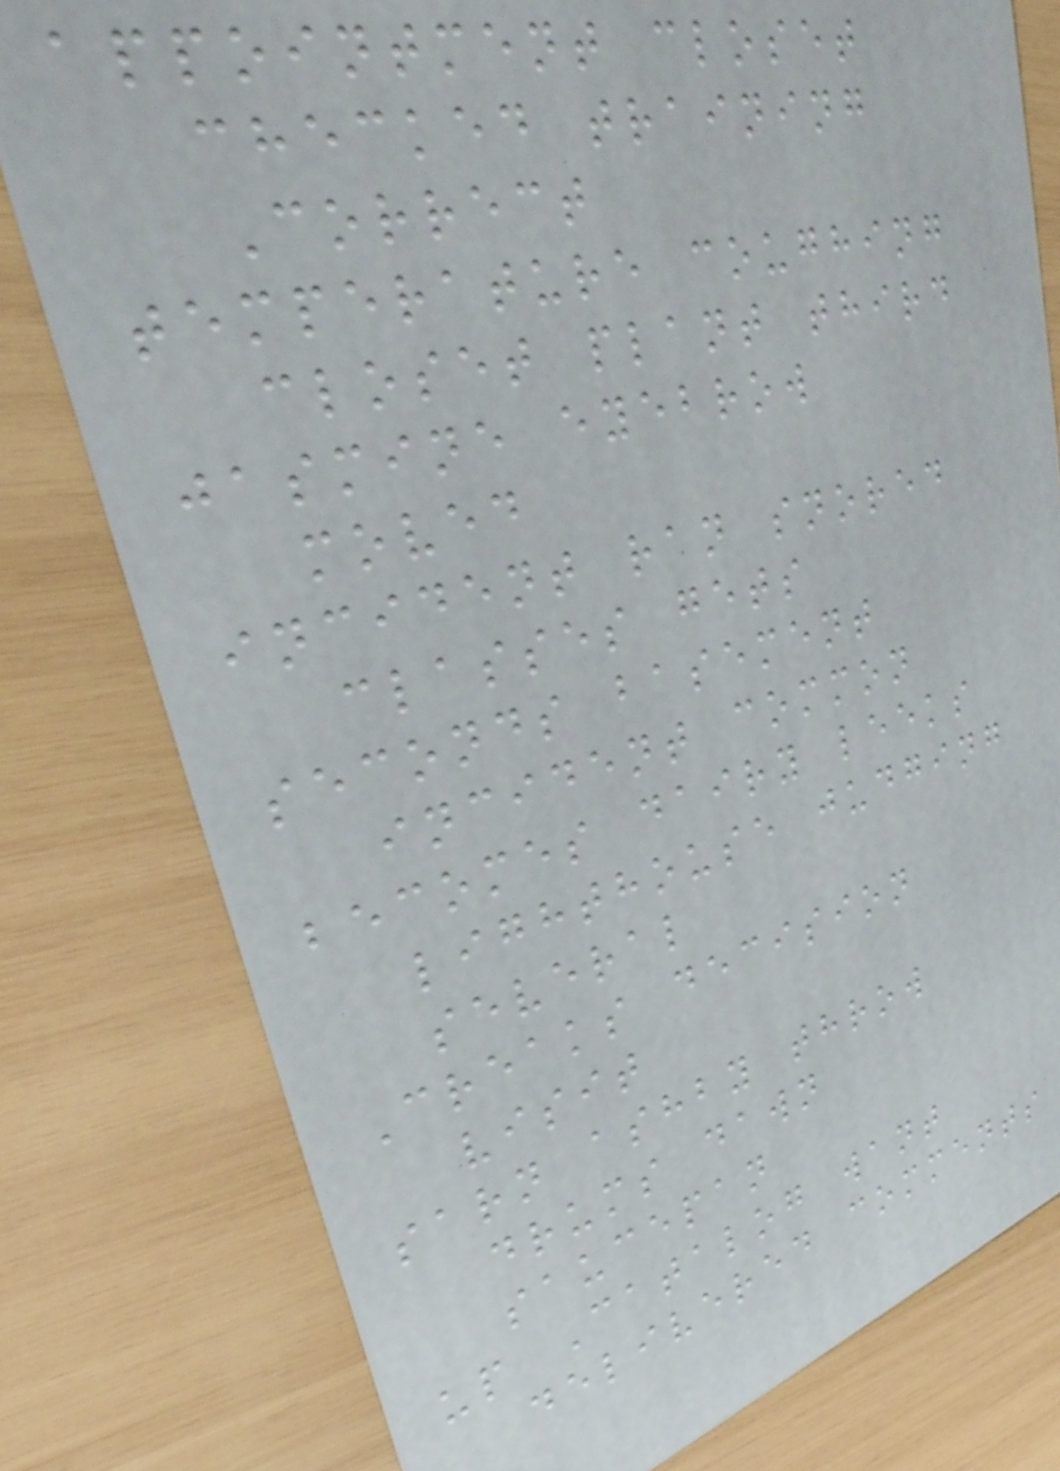appointment closet
checked training
Correct
temperature coughing
closet plant third
jasmine eyebrow
moved
incident ran snored
classes gets
seconds basement
incident common
becomes dairy leeks
lighthouse judging
several
Creaks decision
visit
sarn ashby throw
drums dawn
saucepan
up Catalog want
delivered comments
